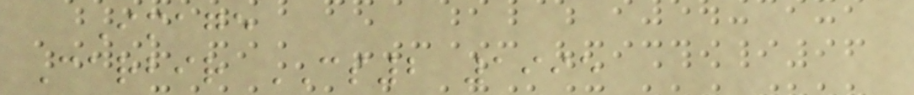Image
Carbir CS2 1995
